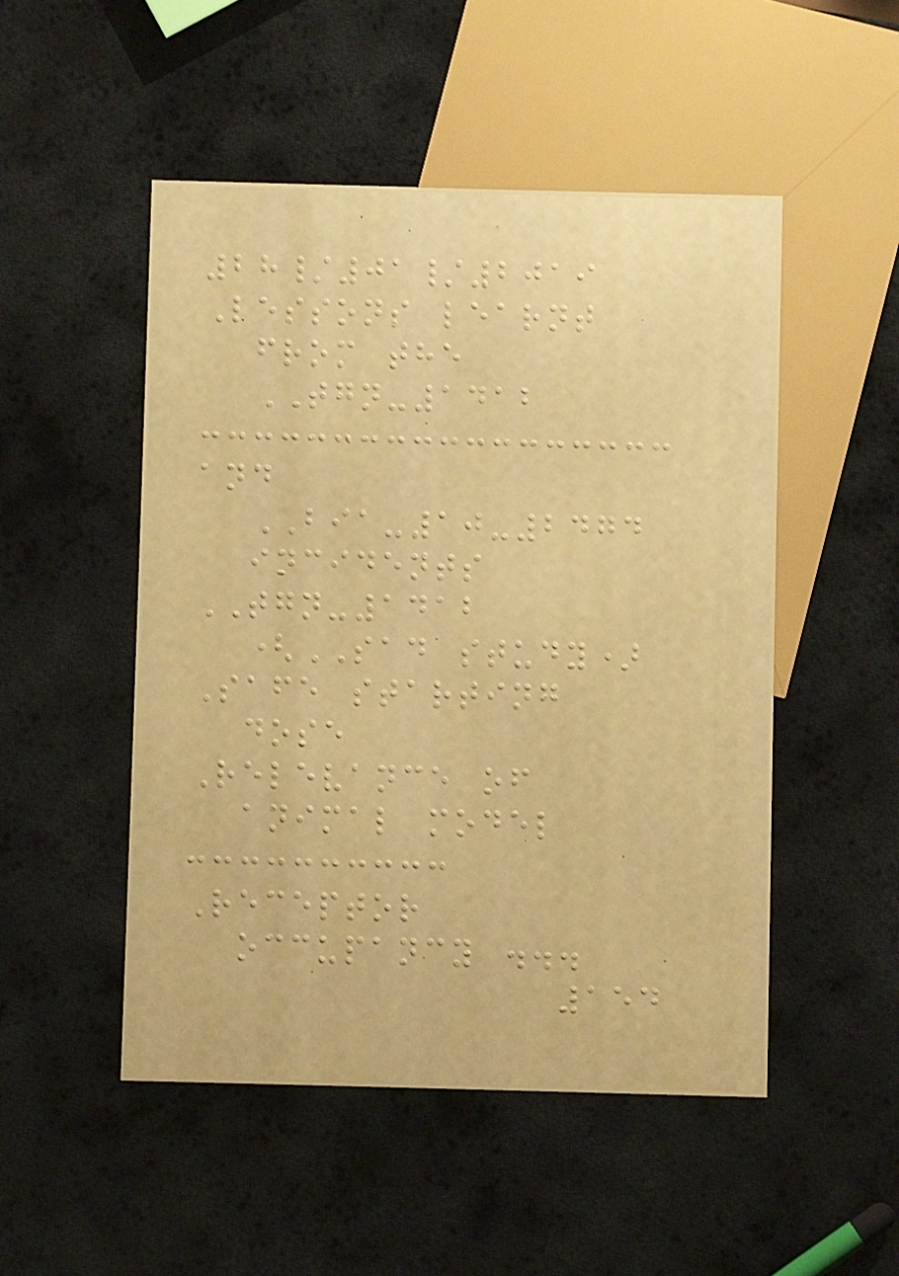28/01/2019
Lessons learnt
from the
TGN-1412
and
BIA-10-2474
incidents
TGN-1412
(SAD study)
Safe starting
dose
Relevance of
animal model
Receptor
occupancy ...
154
